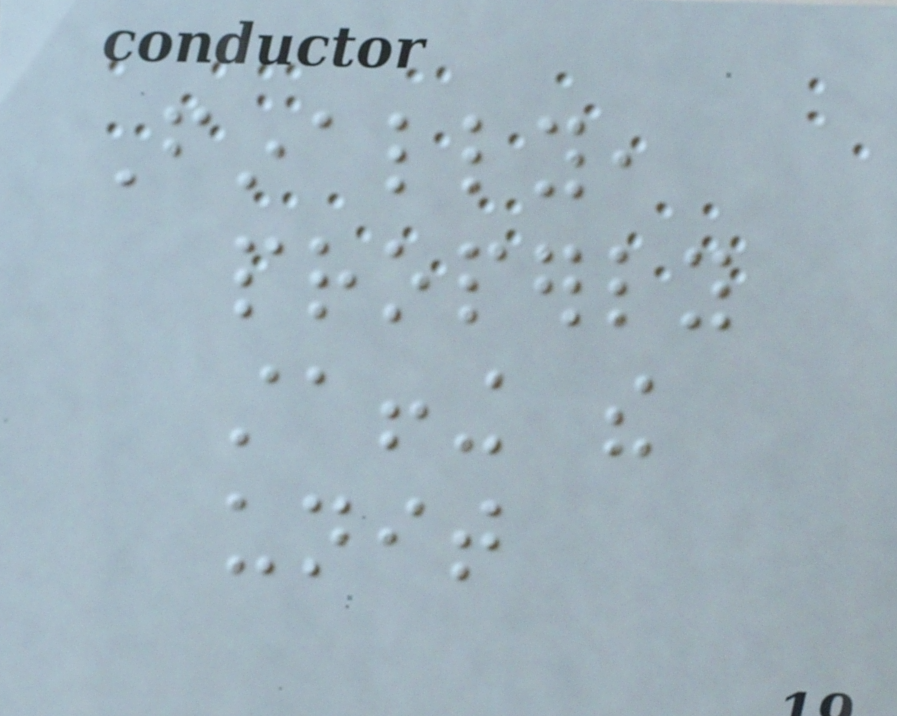Finally,
properly
staffing the
unit
